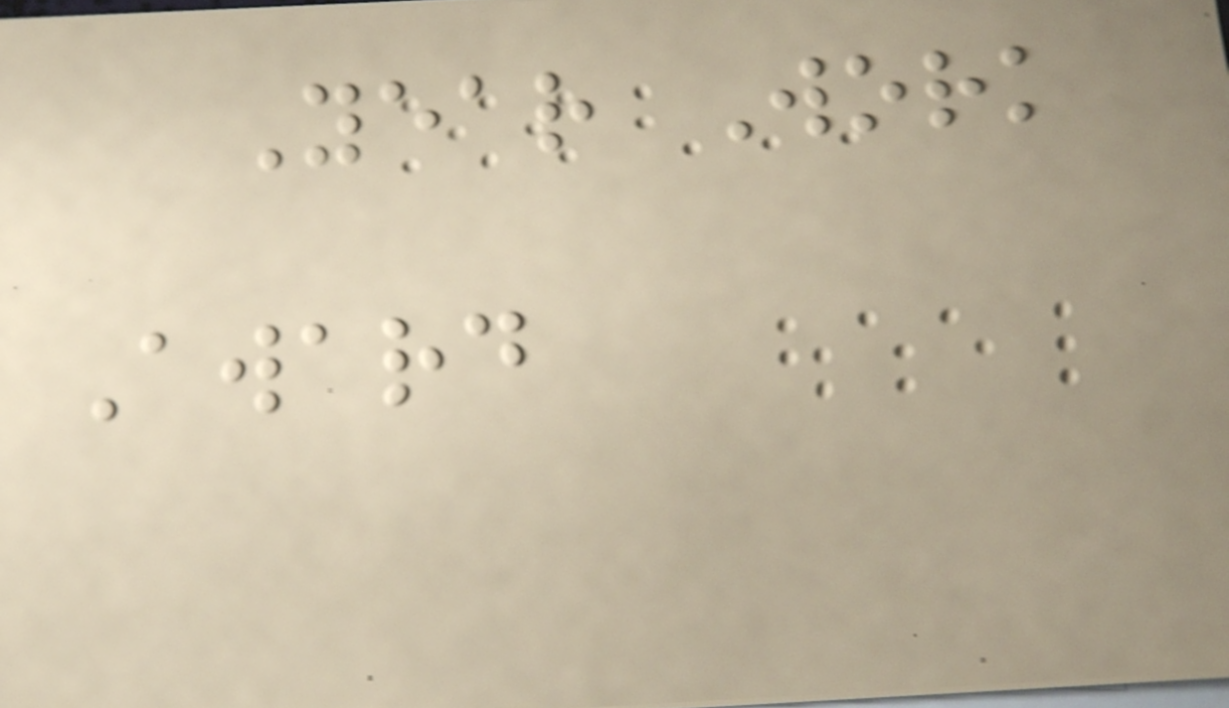Year Work
Award
